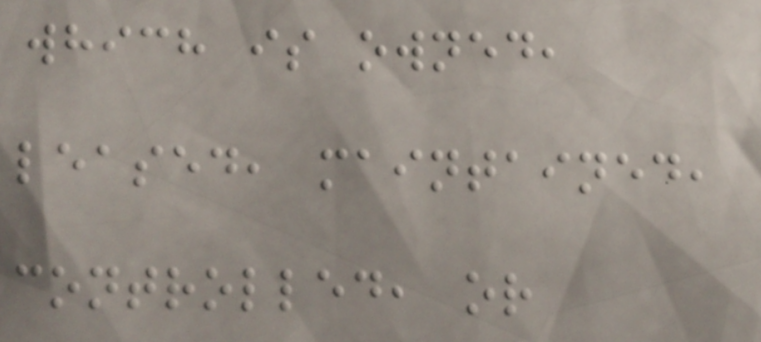which is owned,
leased, maintained,
controlled, or
